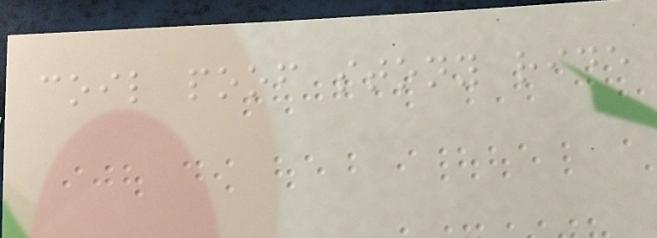coil poof stony ride
